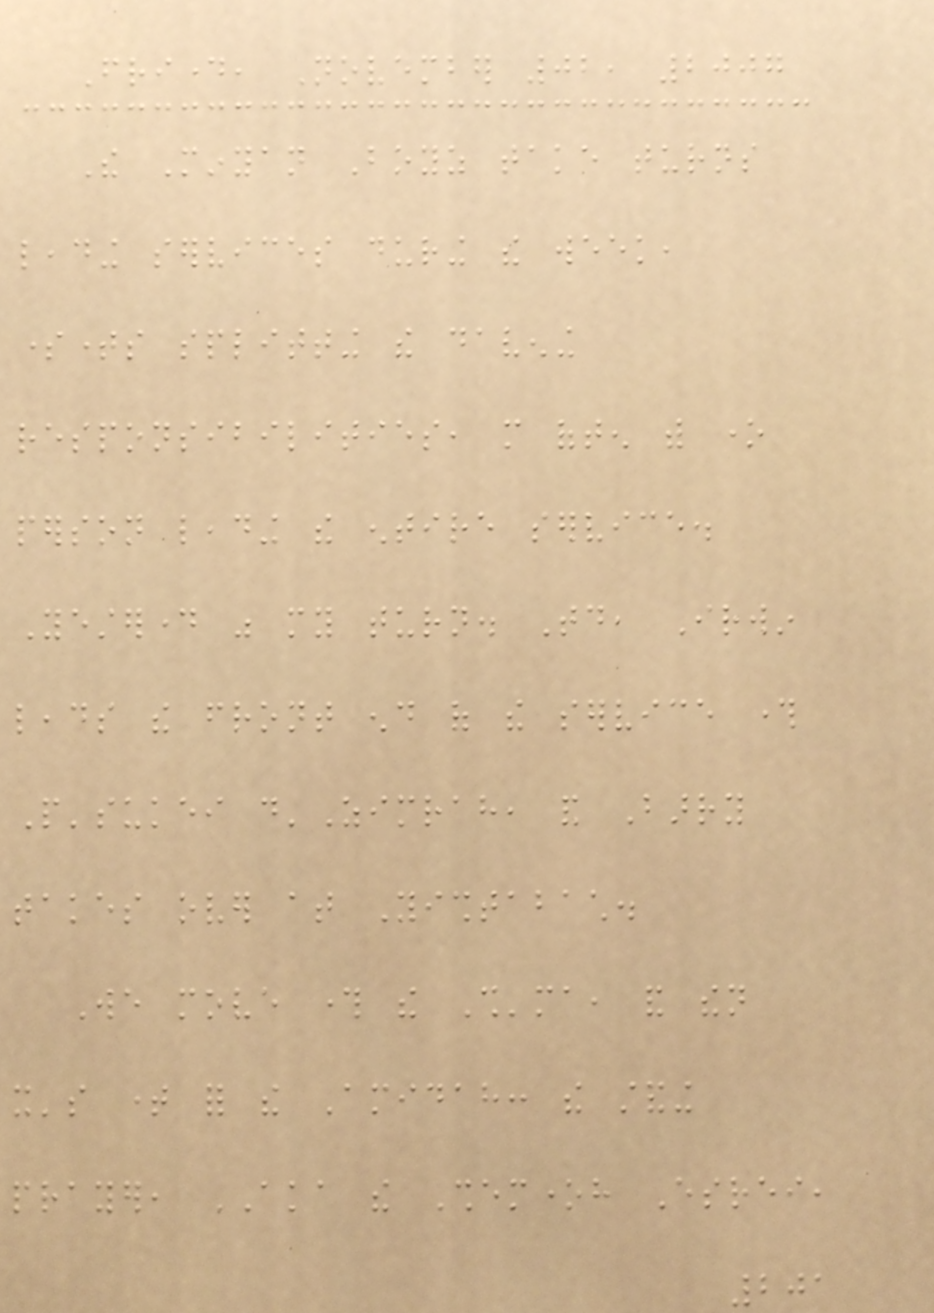Friday, November 02, 2007
The Minyan Boyz take turns
leading services during the week,
sometimes splitting the davening
responsibilities, more often with one
person leading the entire service.
Yesterday was my turn. Today, Irwin
leads the front end of the service through
P'sukei d'Zimrah, and Barry
takes over at Yishtabach.
We move through the Sh'ma, and then
it's time for the Amidah: the standing
prayer, AKA the Shemoneh Esrei,
201
